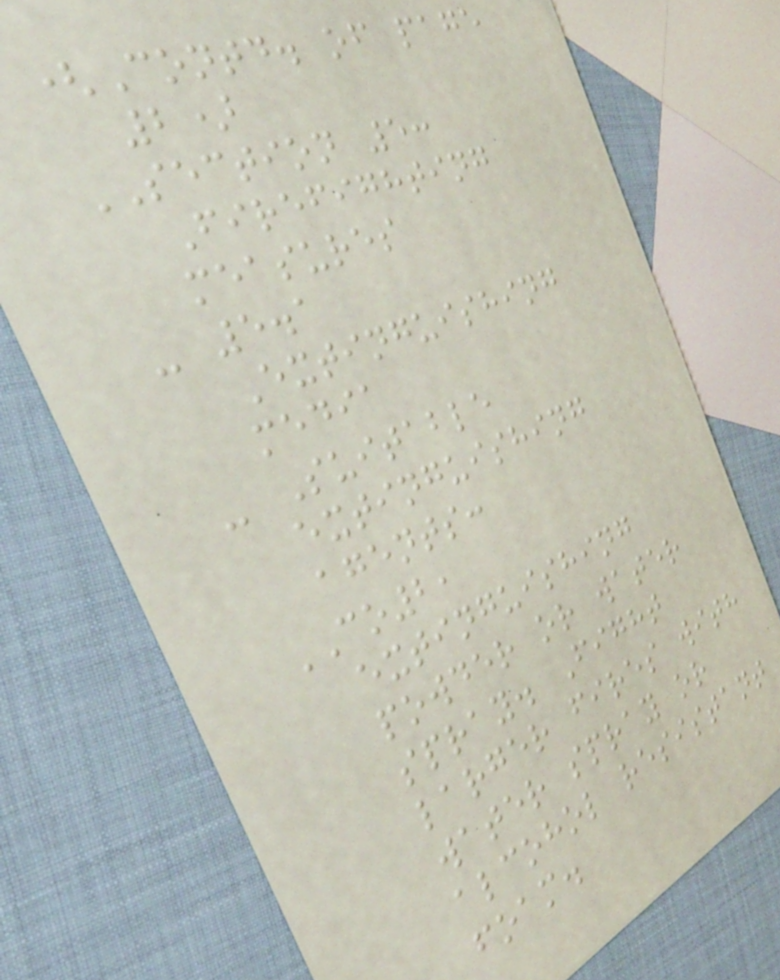(Contd. of page
2)
SECTION 5:
Firefighting
measures
- 5.1
Extinguishing
media
- Suitable
extinguishing
agents:
CO2,
extinguishing
powder or water
spray. Fight
larger fires with
water spray or
alcohol resistant
foam.
